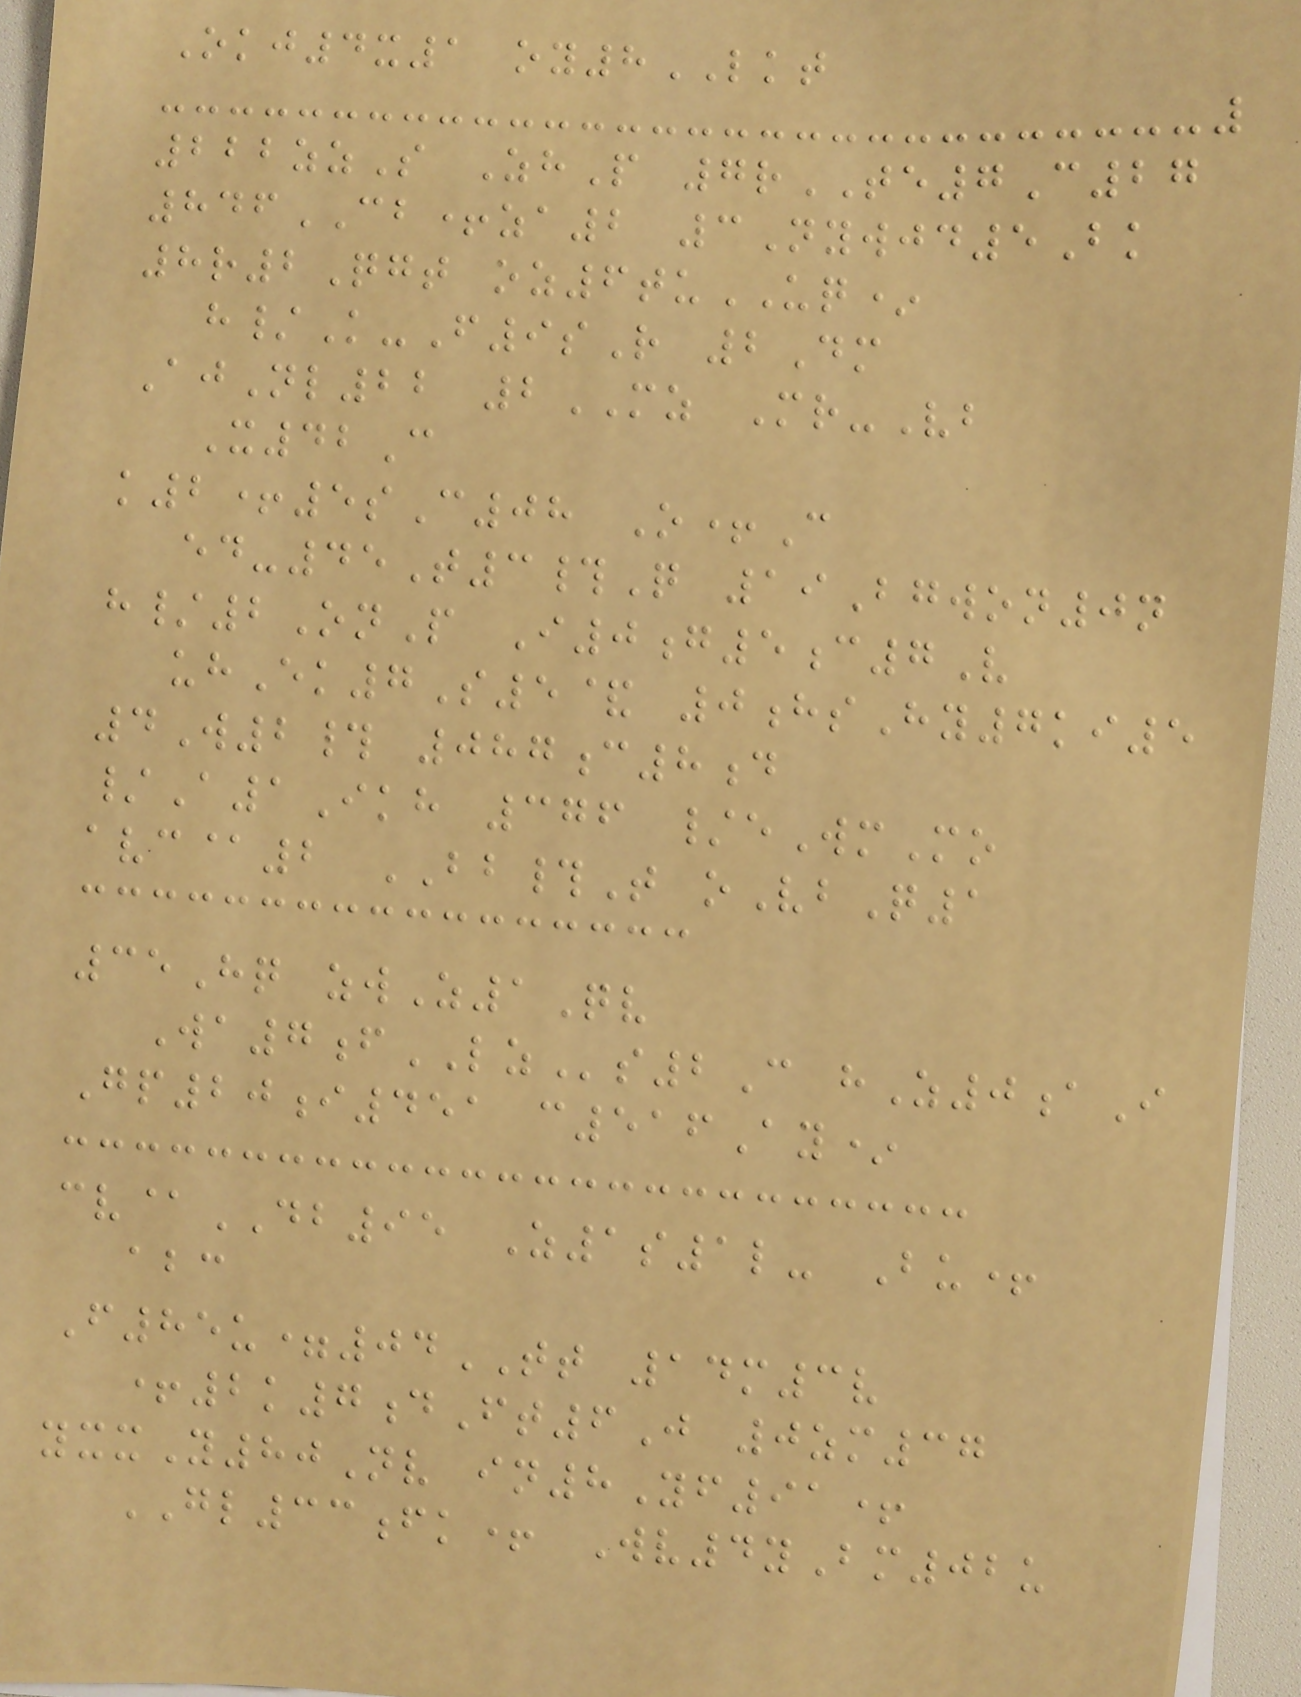Okj4x1 oy8LKT
222zzS ZhP 7rTE7C27
846CB+za2 3Nywjd5Bk
8r2Qgt oz6tuUQ*
h/K-F9sR 2Dm
AjNl22 2MZ Mr-Vb
X42C
k2+5sC08 O+C
ed-45T3#Q 19Bgwon0n
h/2OnP I0g5c7V
uhEk7S5& 0hsHy7ki5
4W2# 087c8d
/A1Ikh 376 /eWmMo
avc@2 BB#T oVbQ1
35Hq zwZ1Qv
Wa7fLZs2C hZ0aI
Gp20i451 c516Ay*
cv@DB95 Z1s1l- Bu+
abc
F85u=04TT 14m3v
+2k7dFt6J 0zm37
yxxY80Nv in8Yf91+
GL33fk+ Wv4yBm02u
